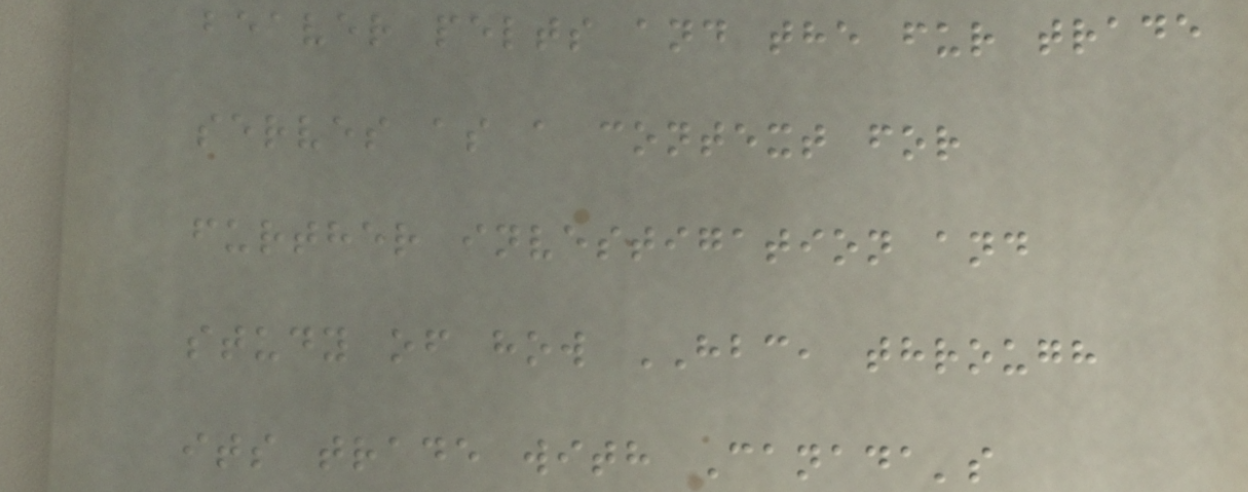beaver pelts and the fur trade
serves as a context for
further investigation and
study of how HBC, through
its trade with Canada's
